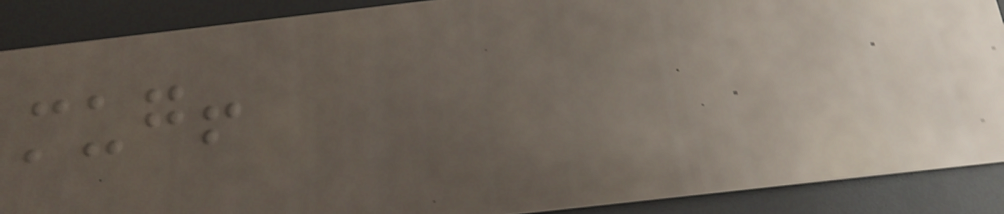mug!
